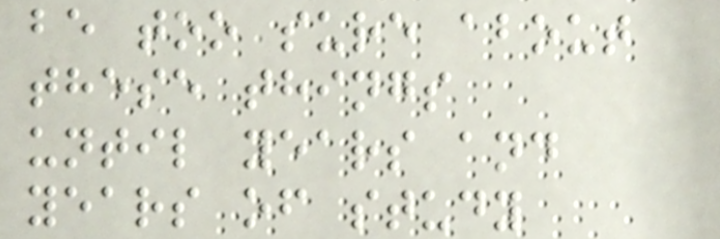be too sure about
these things
until years and
years of study
